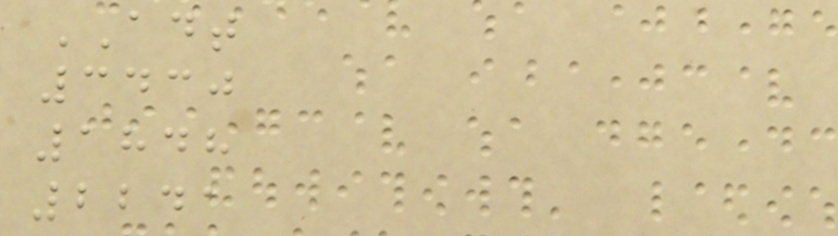ADT
3430
1848
2241
